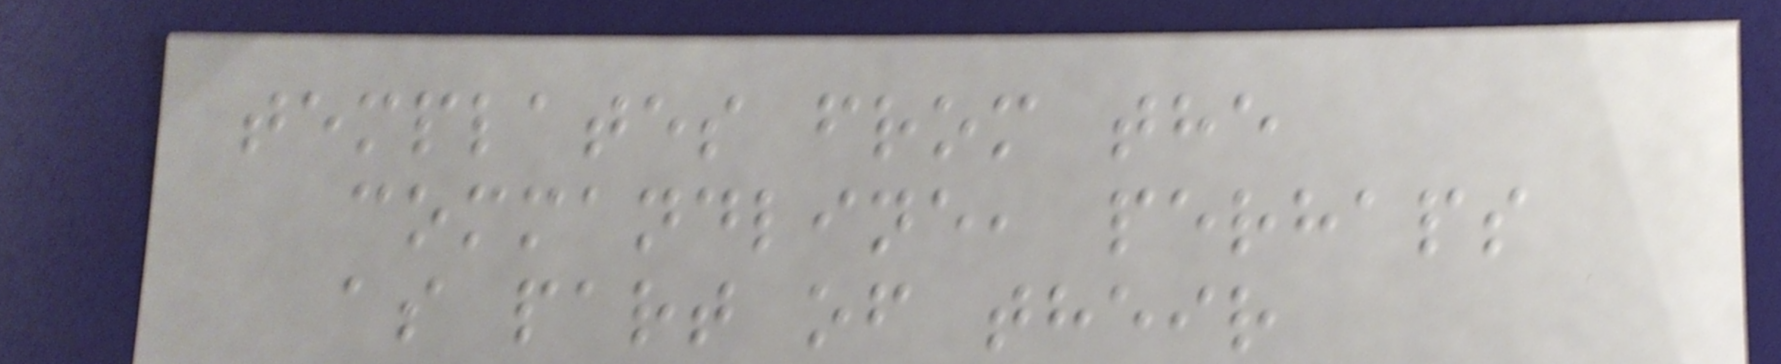templates from the
commandline, perhaps
as part of their
